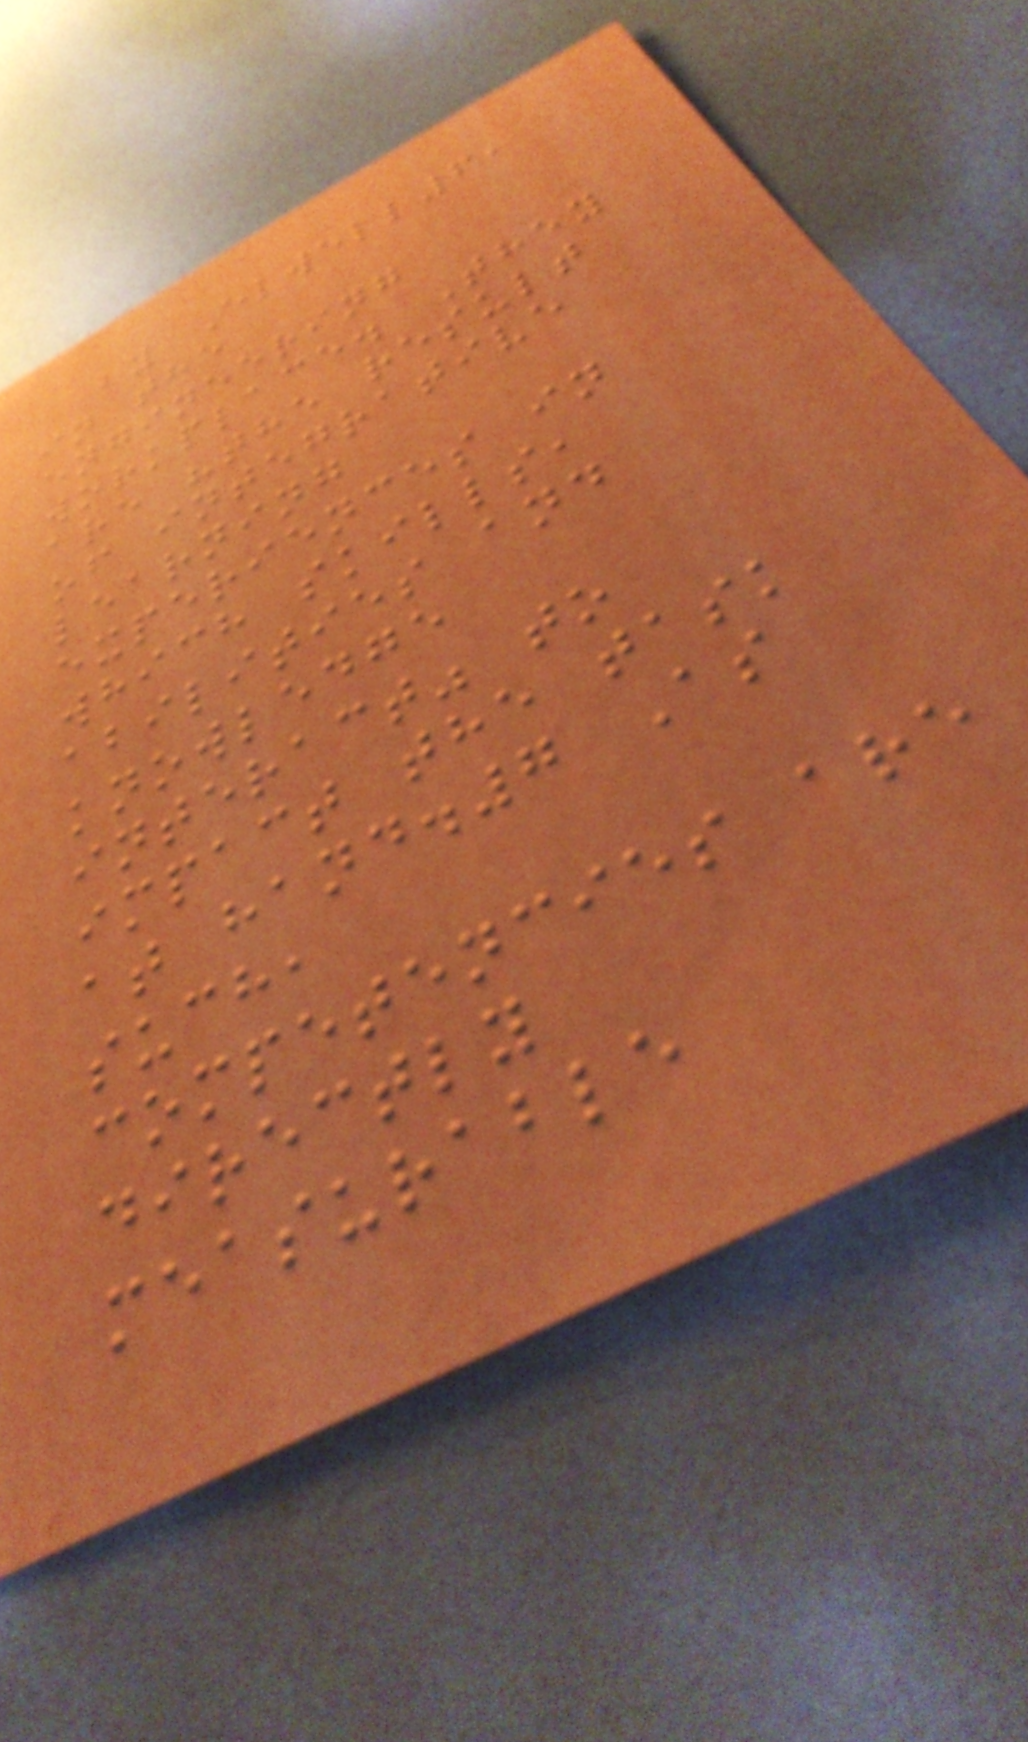by Elwell6,
in the
engineering
workplace. They
are "the result
of integrative
learning
experiences in
which skills,
abilities and
knowledge
interact" to
impact the task
at hand.7 As
such,
competencies are
directly
measurable
